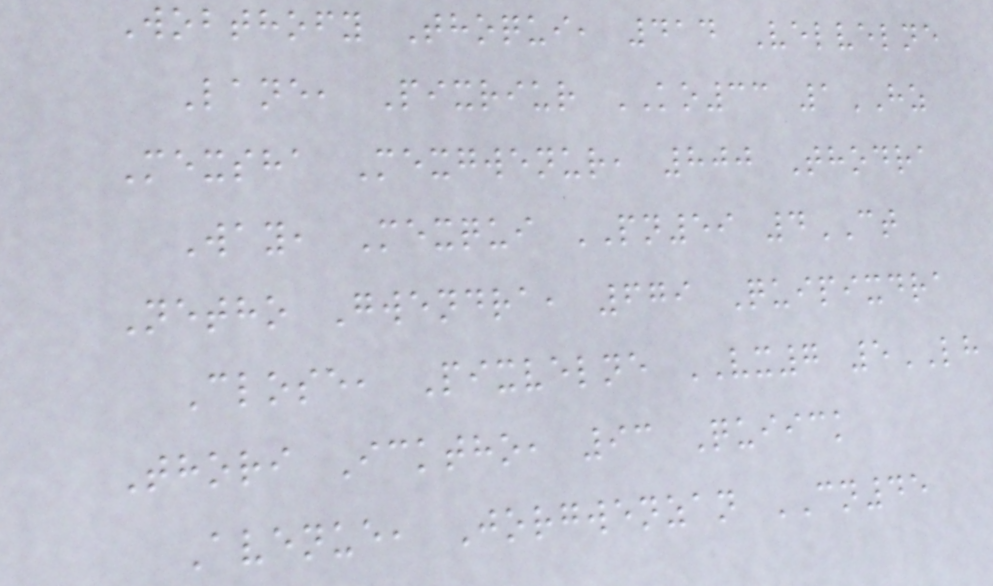Wobthofy Thoqui, 414 Velvelne
Lane, Pixriur KO33 1HZ
Mexsha Mexgwenur, 800 Thodra
Way, Mexqui PN59 4CT
Netho Gwendra, 679 Quipixdra
Close, Pixvelne VX7 5LH
Thori Icktho, 93 Quiick
Avenue, Jorgwenzan CN45
